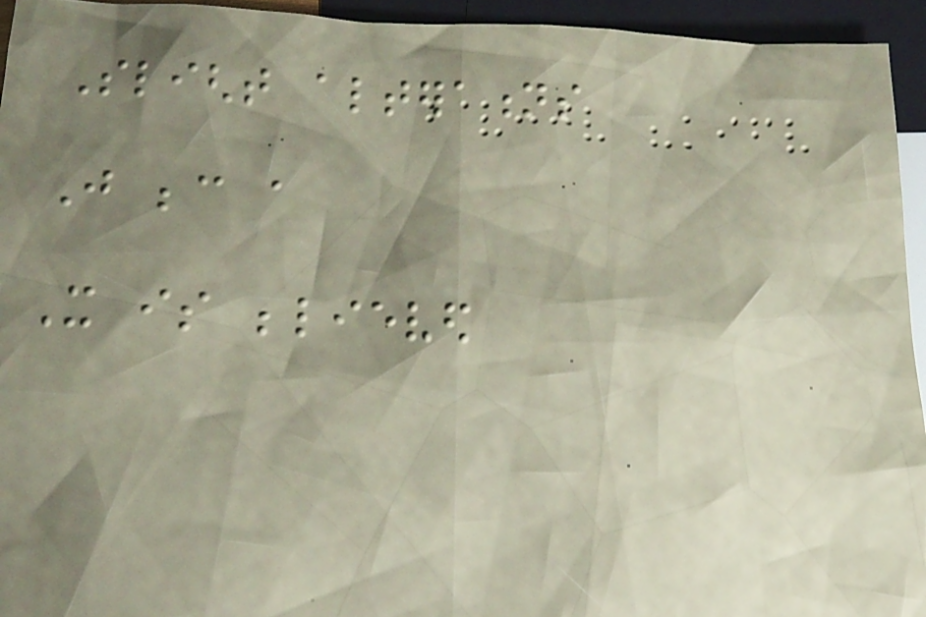Slight alterations
Just because a
It is believed
